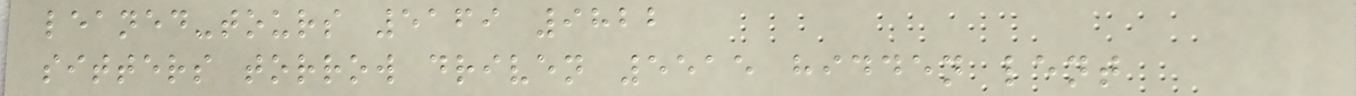leaned-tours 5169 9822
sitters torrow driven 5515 hidden lent
